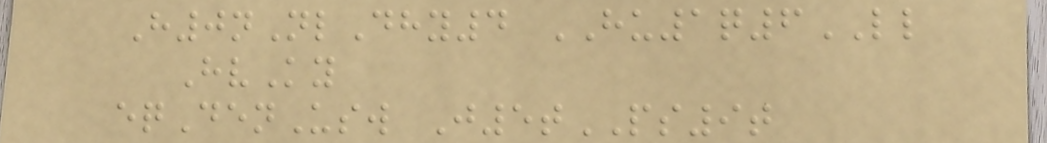H0nNlDhy4 HU1q6LL
HvKy
eqDenUsw J5tPS9t
